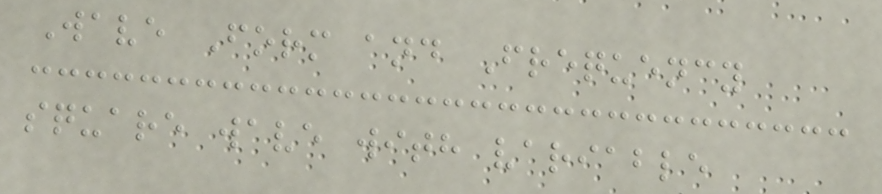Wave Form and Frequency
square wave with variable
